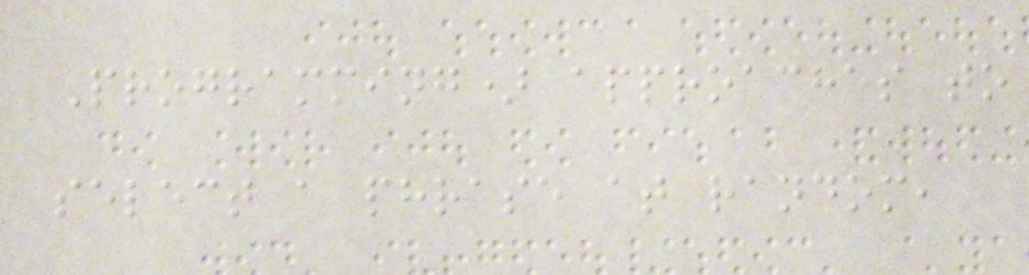Programming) approaches to
select a phrase at random,
